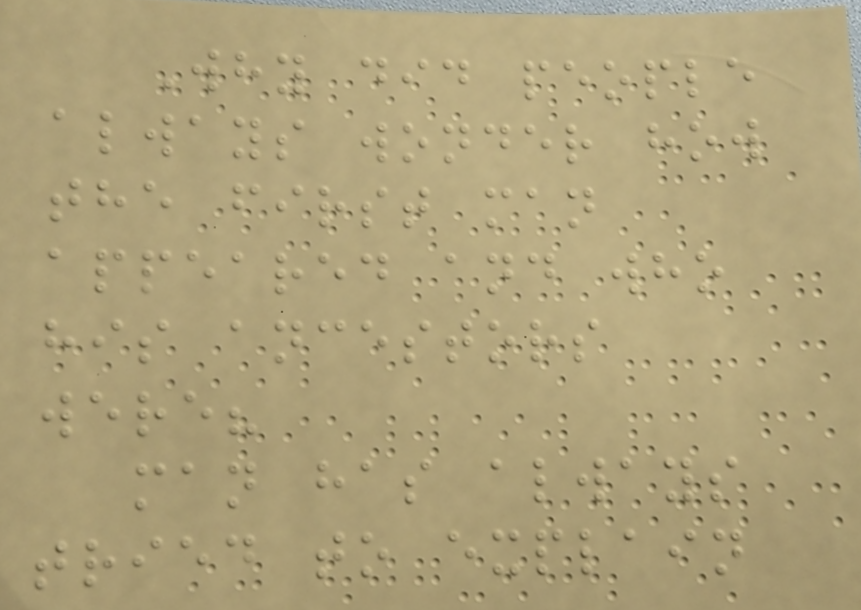Why did people
always wonder how
the first man
appeared and who
his ancestors
were?
man has always
tried to explain
